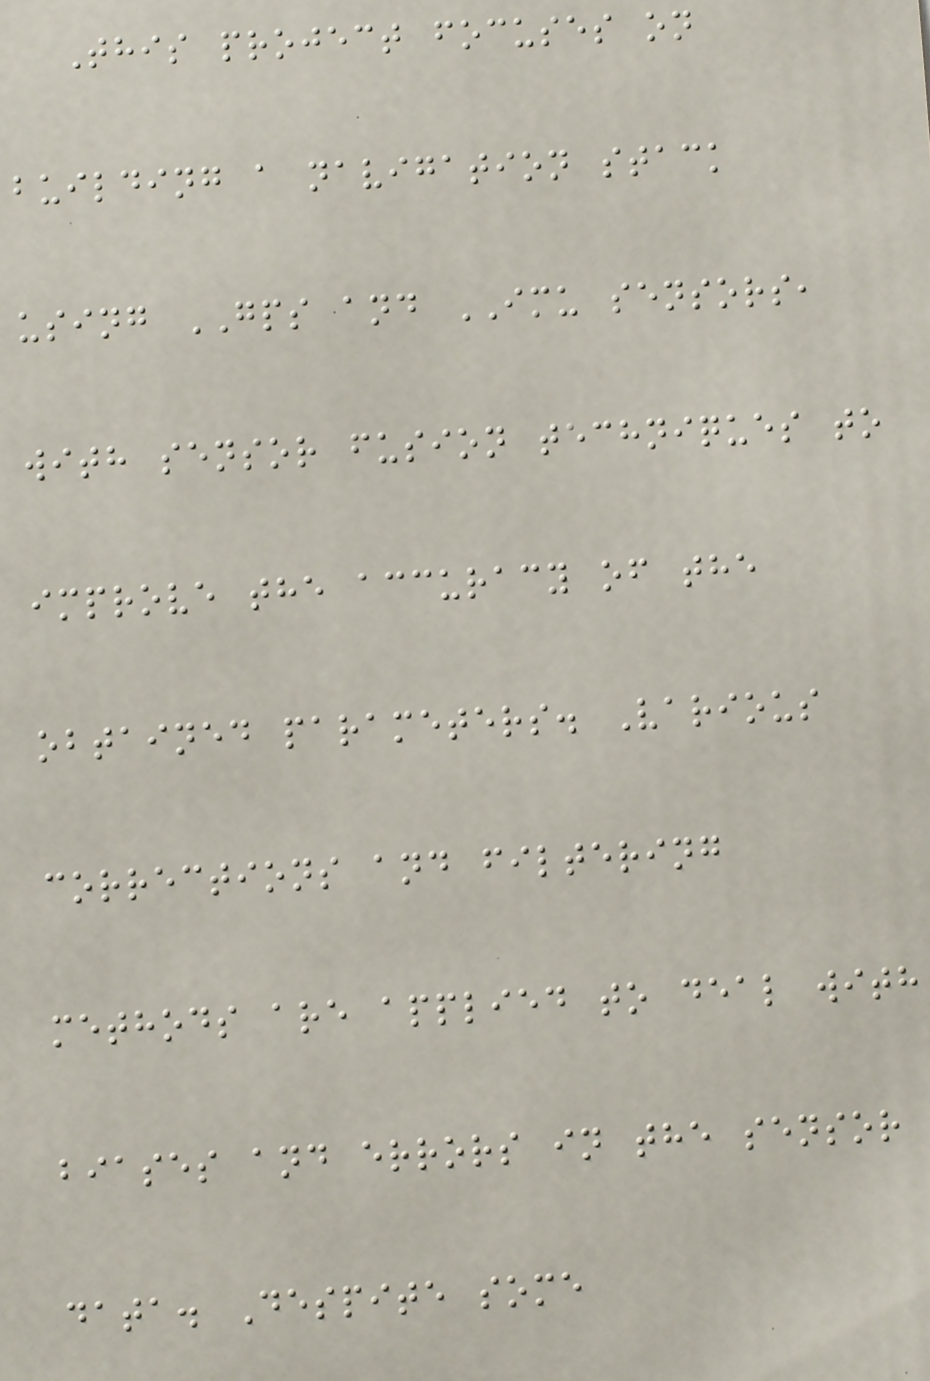This project focuses on
building a navigation stack
using GPS and IMU sensors,
with sensor fusion techniques to
improve the accuracy of the
obtained parameters. Various
corrections and filtering
methods are applied to deal with
biases and errors in the sensor
data. Despite some
